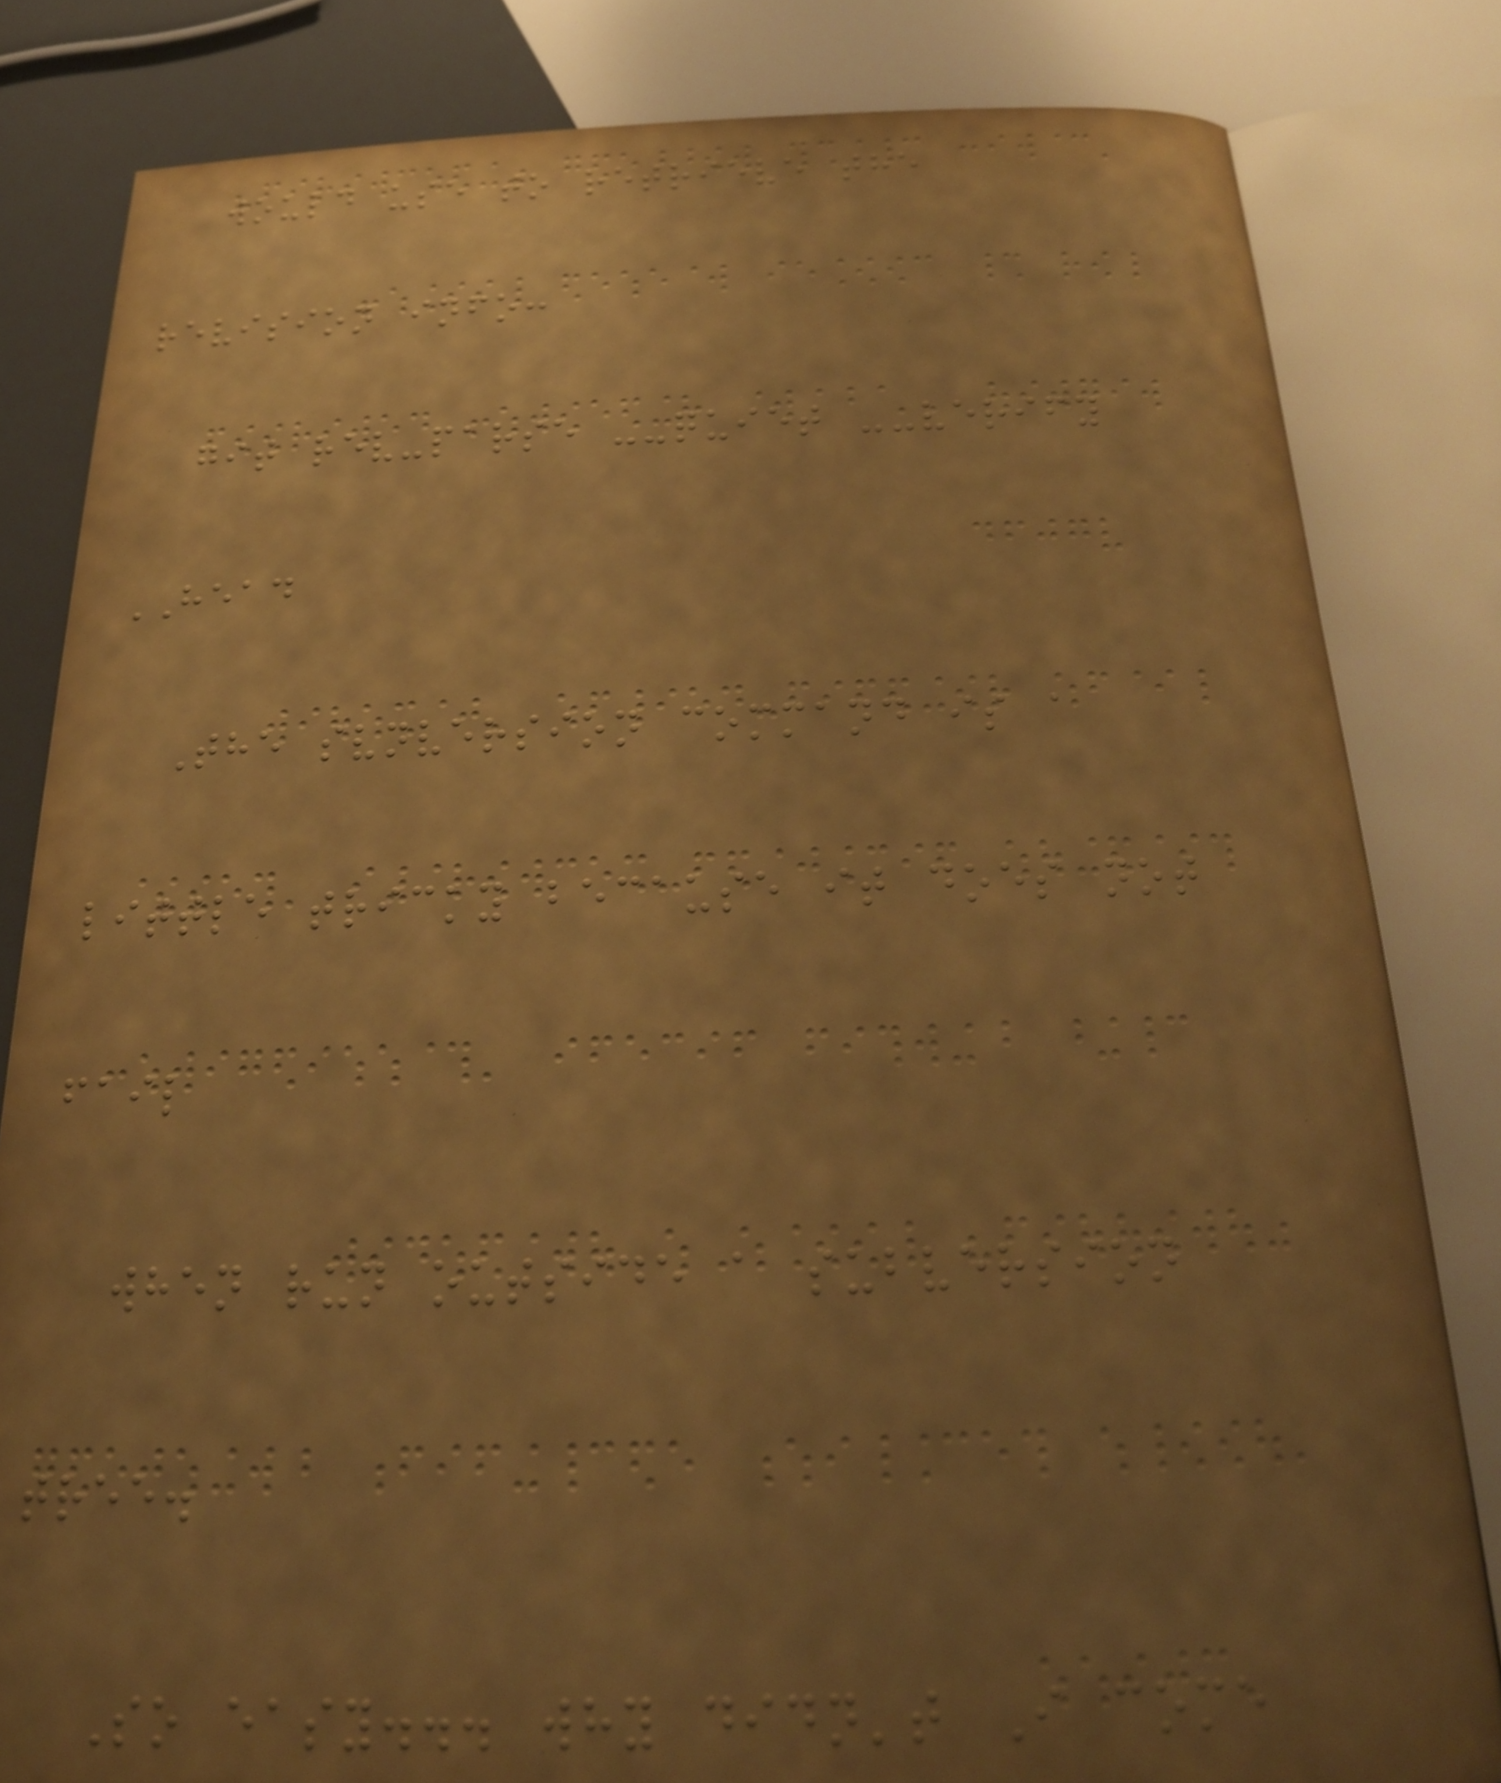would use to retrieve the
revision info:
git rev-parse --quiet --verify
HEAD
The svnversion command is a
little tricky because it does not
fail
when run outside a subversion
tree.
So easy... why didn't I come
